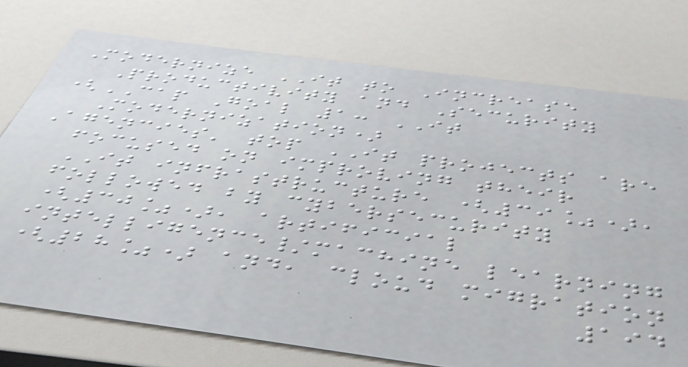Modernize IT to Increase
Productivity and Security
(CAP Goal 1: IT
Modernization)
Agencies' top IT projects are
focused on improving their
IT infrastructure (39%),
followed by cybersecurity
(30%), artificial
intelligence/machine learning
(28%) and, cloud migration
194
